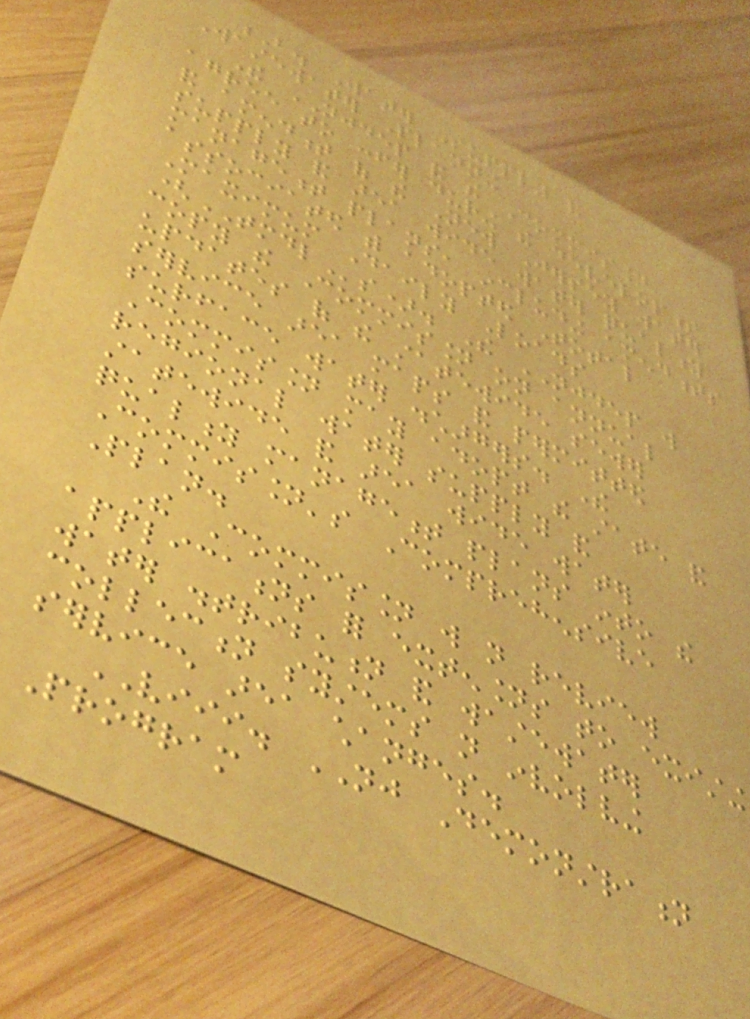B. Water Supply and
Wastewater Planning
The NJDEP and the Commission
agree to confer during the development
and amendment of the New Jersey water
supply and area wide water quality
management plans, including amendments
associated with adopted Total
Maximum Daily Loads
(TMDLs). The NJDEP will
copy the Commission on annual
updates of the statewide sewer
service area maps and permitted
surface water dischargers. The
Commission may adopt the state and
regional water supply and
statewide and area wide water
quality management plans into the
Commission's Comprehensive
Plan.
The Commission will not review
applications for extensions to existing
water distribution and wastewater
collection systems not involving
service area changes.
VIII. NJ Demonstration
Program
